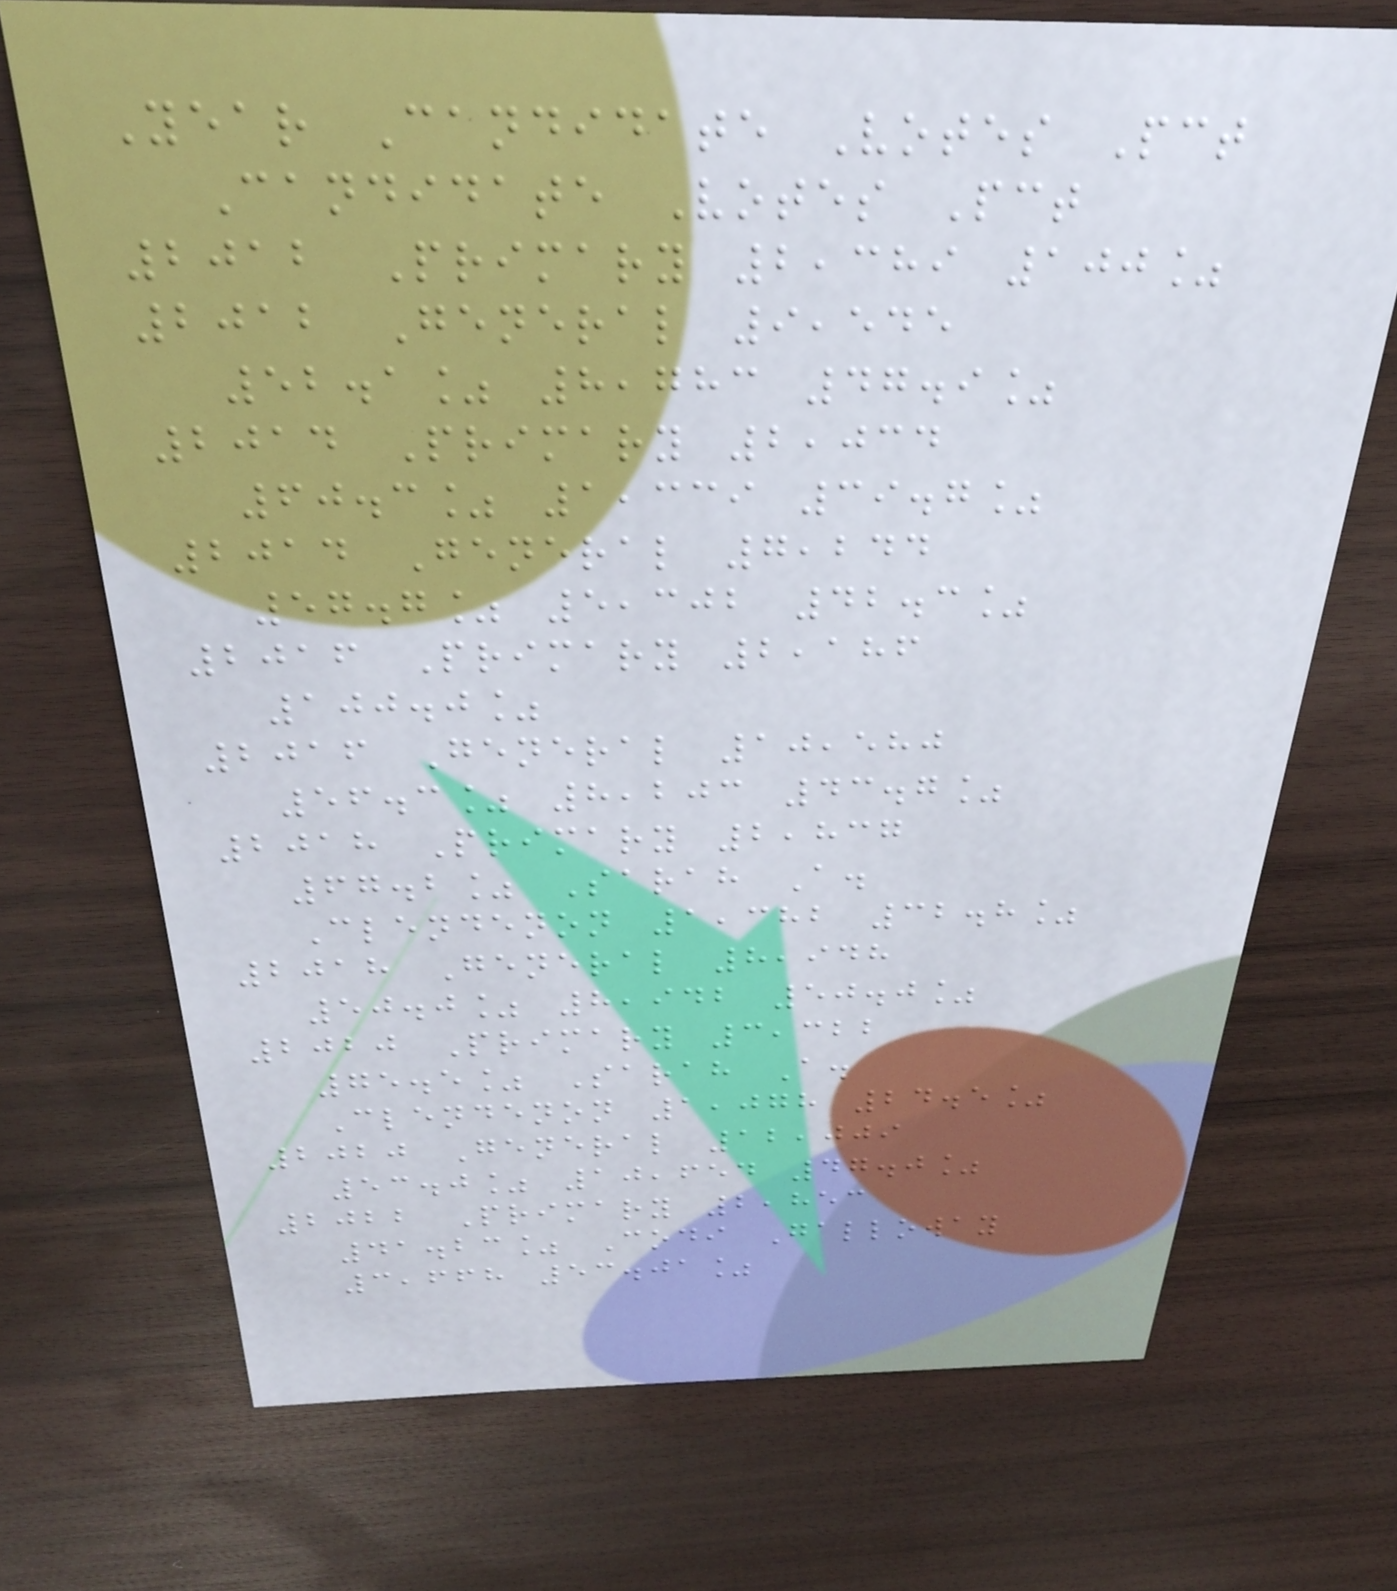Year Candidate Votes Pct
Candidate Votes Pct
2012 Primary 2,389 100%
2012 General 9,545
52.1% 8,783 47.9%
2014 Primary 2,034
60.3% 1,339 39.7%
2014 General 7,244
57.7% 5,302 42.3%
2016 Primary 2,186
100.0%
2016 General 10,580
56.3% 8,203 43.7%
2018 Primary 2,837
67.2% Sarah A.
Clendenon 1,382 32.8%
2018 General 8,948
50.0% 8,942 50.0%
2020 Primary 3,322
75.5% Sarah A.
Clendenon 1,078 24.5%
2020 General 12,009
53.0% 10,654 47.0%
2022 Primary 2,853
41.23% Codi Galloway
3,668 53.01%
